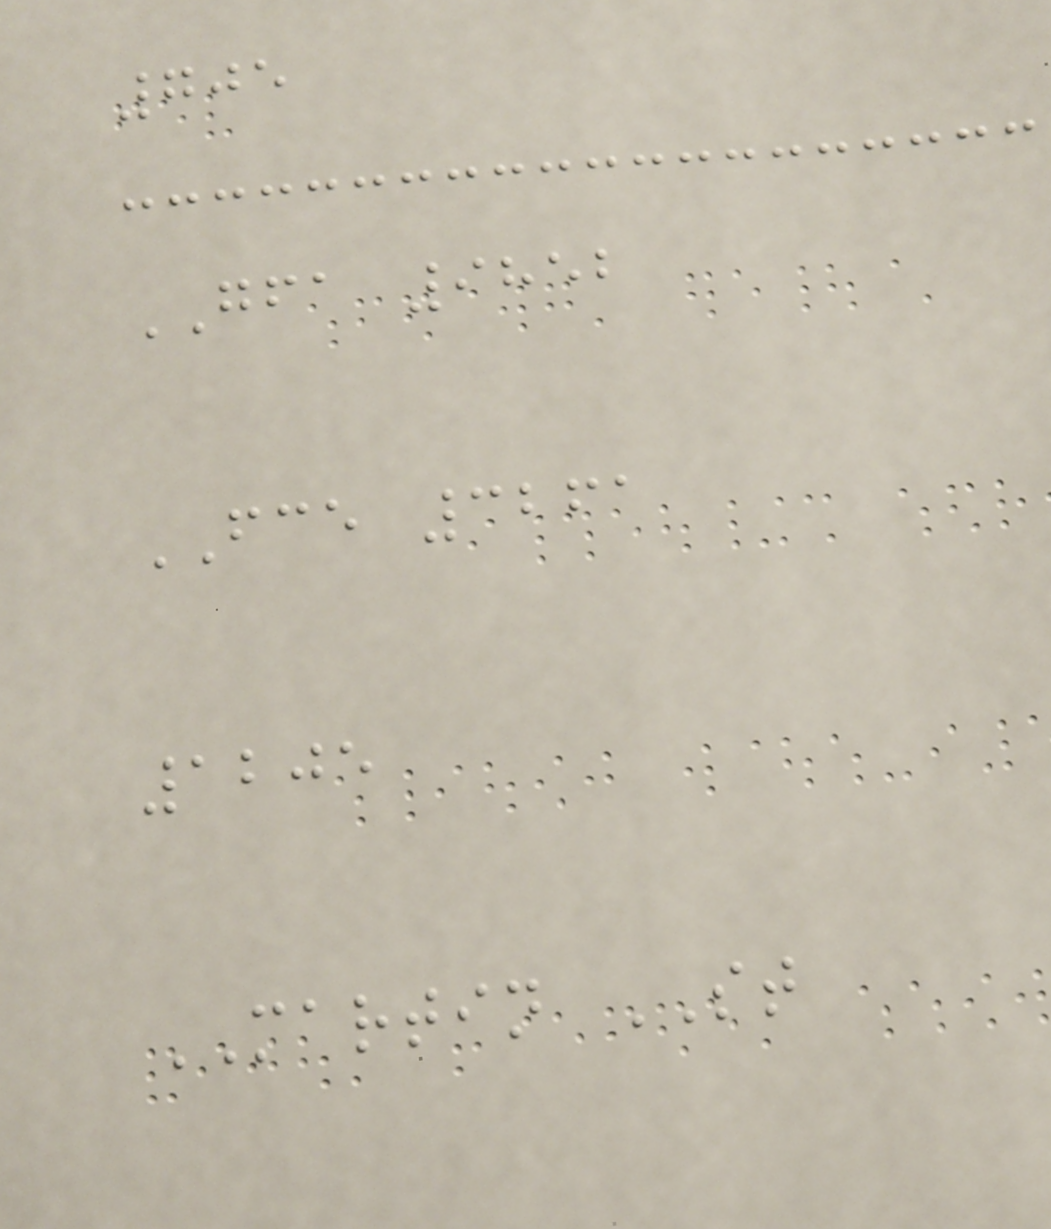705
GFA 9852
FCE 3261
1205
MARTIN ST
